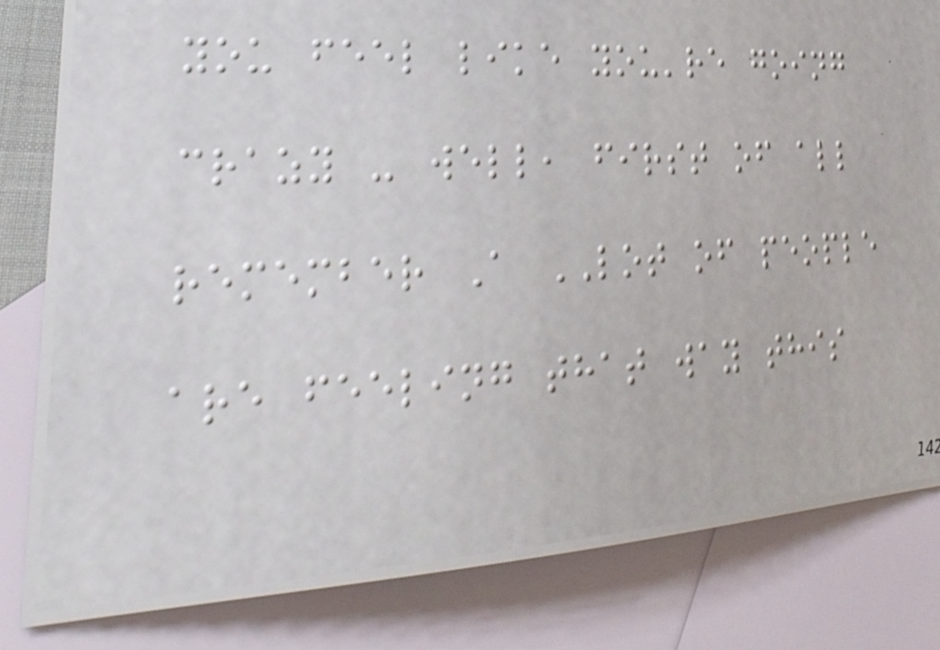you feel like you're going
crazy - well, first of all
remember A LOT of people
are feeling that way this
